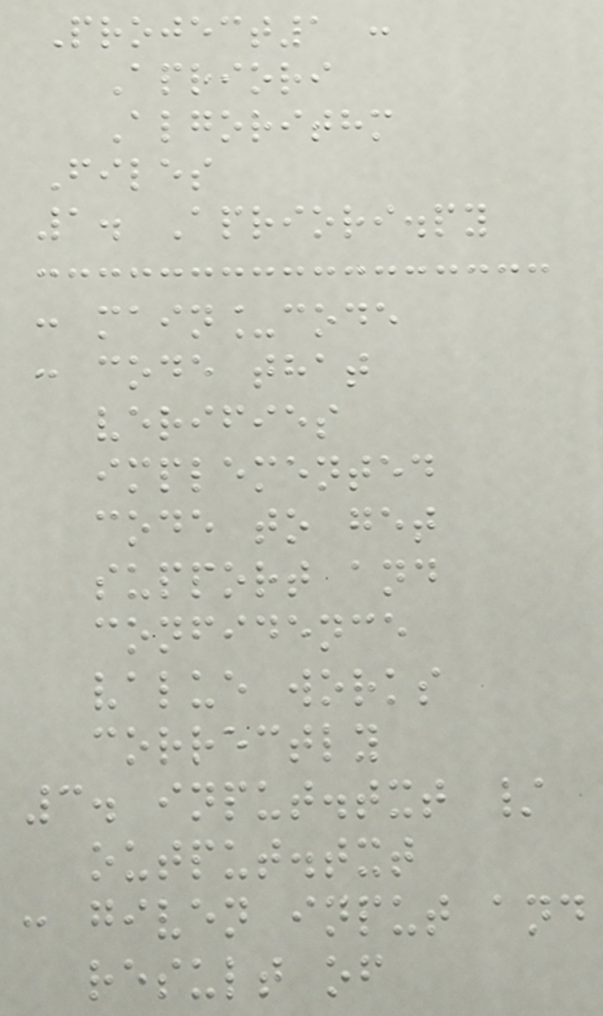Project1 :
Apriori
Algorithm
Files
1. Apriori.py
: main_code
: code that
verifies
implemented
code to get
support and
confidence
value works
correctly
3. input.txt /
output.txt
: given input and
result of
